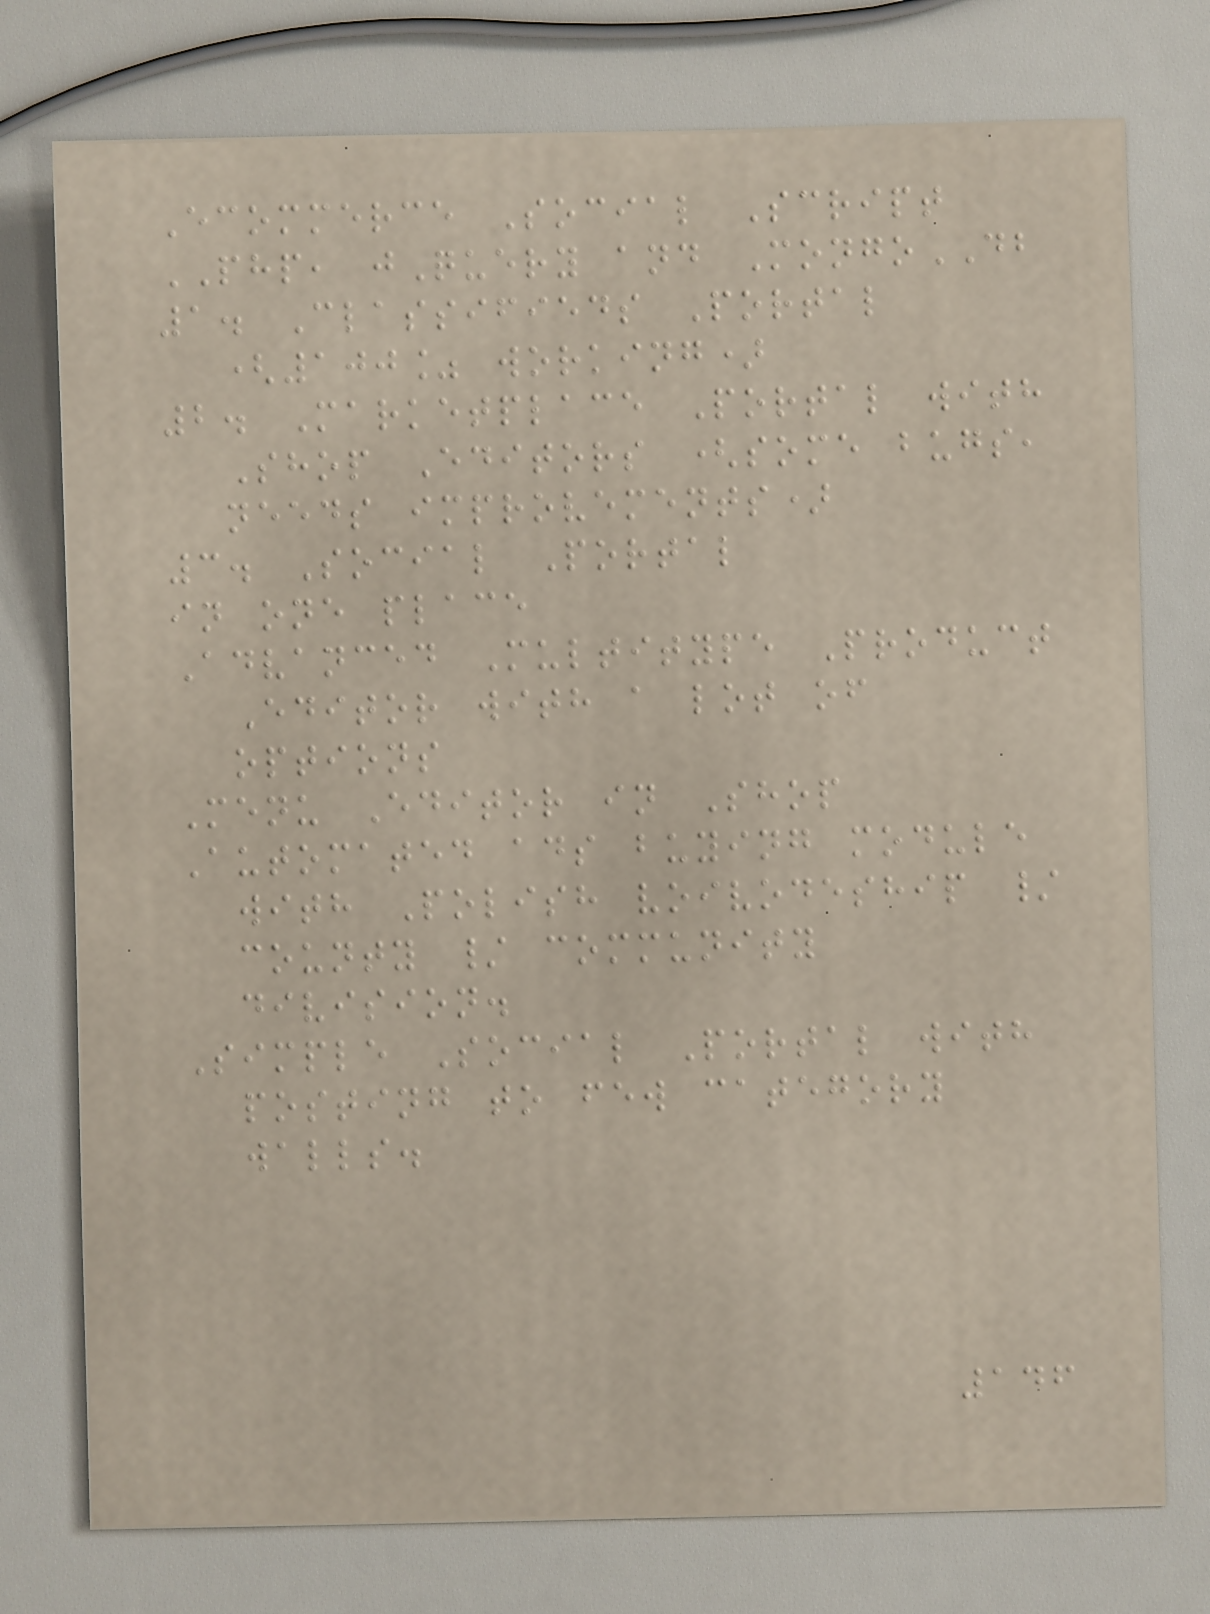Ecommerce Social Script
PHP, jQuery and MongoDB
1. Classifieds Portal
(100% working)
2. Marketplace Portal with
Shop Editors (some bugs,
needs improvements)
3. Social Portal
in one place
Advanced Multitype Product
Editor with a lot of
options
Menu Editor in Shop
Automated ads buying module
with Polish voivodeship /
county / community
division.
Simple Social Portal with
posting to few category
walls.
146
